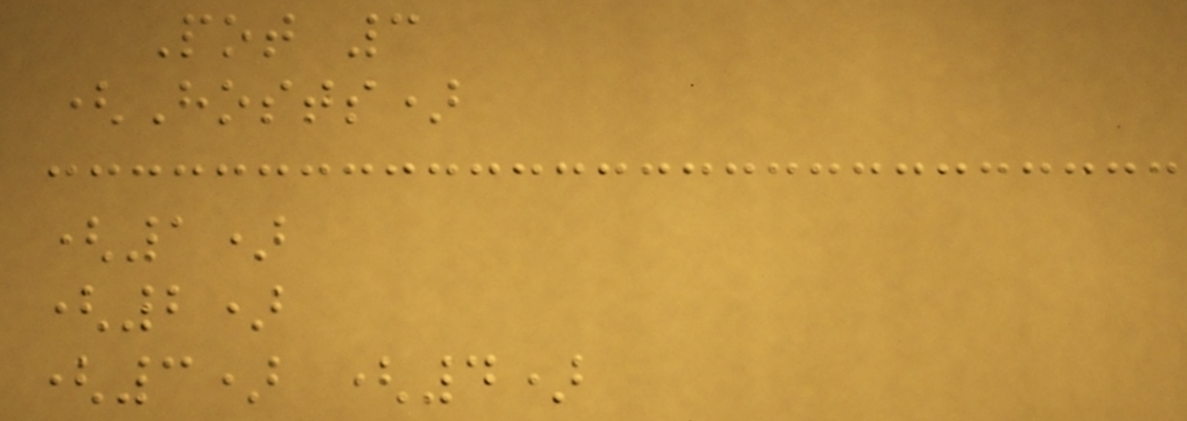Pot 3
(Hosts)
(1)
(2)
(3) (4)
